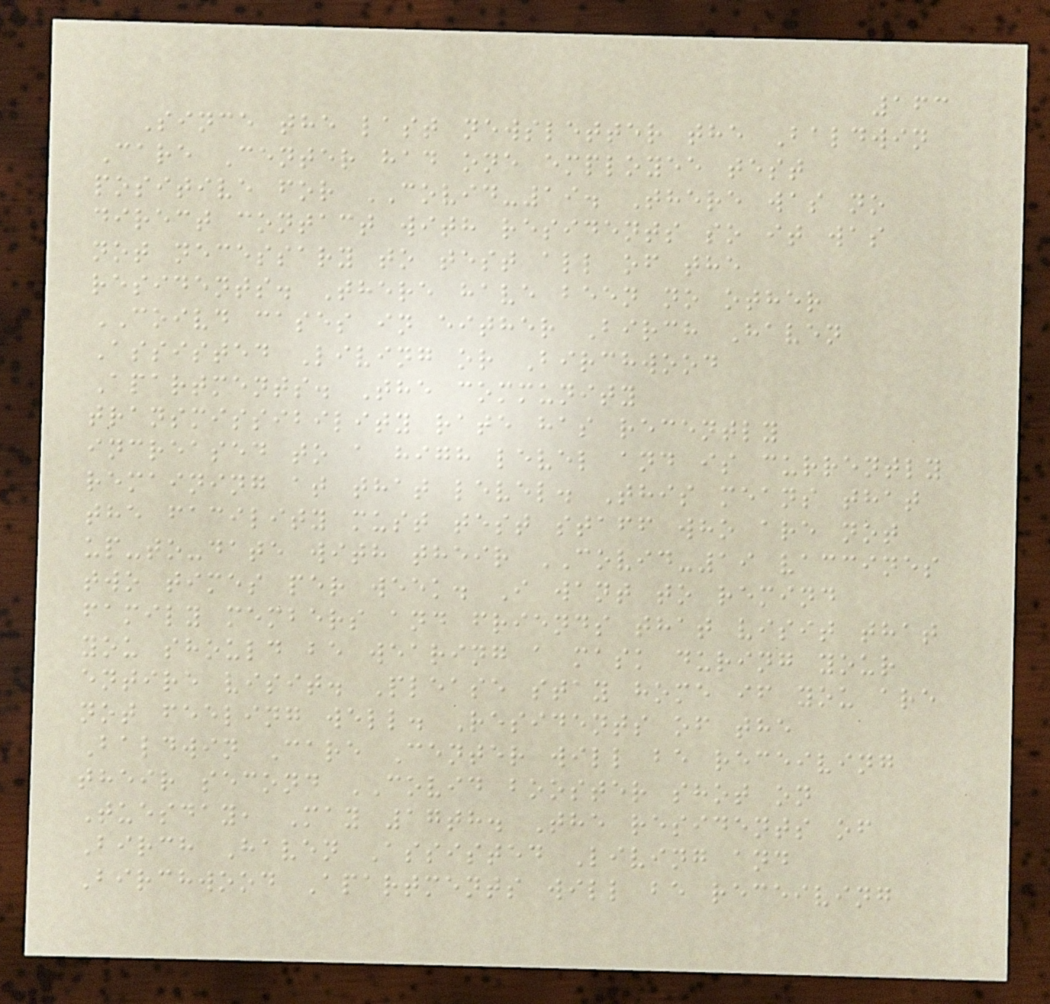163
Since the last newsletter the Baldwin
Care Center had one employee test
positive for COVID-19. There was no
direct contact with residents so it was
not necessary to test all of the
residents. There have been no other
COIVD cases in either Birch Haven
Assisted Living or Birchwood
Apartments. The community
transmissibility rate has recently
increased to a high level and is currently
remaining at that level. This means that
the facility must test staff who are not
up-to-date with their COVID-19 vaccines
two times per week. I want to remind
family members and friends that visit that
you should be wearing a mask during your
entire visit. Please stay home if you are
not feeling well. Residents of the
Baldwin Care Center will be receiving
their second COVID booster shot on
Tuesday, May 17th. The residents of
Birch Haven Assisted Living and
Birchwood Apartments will be receiving
